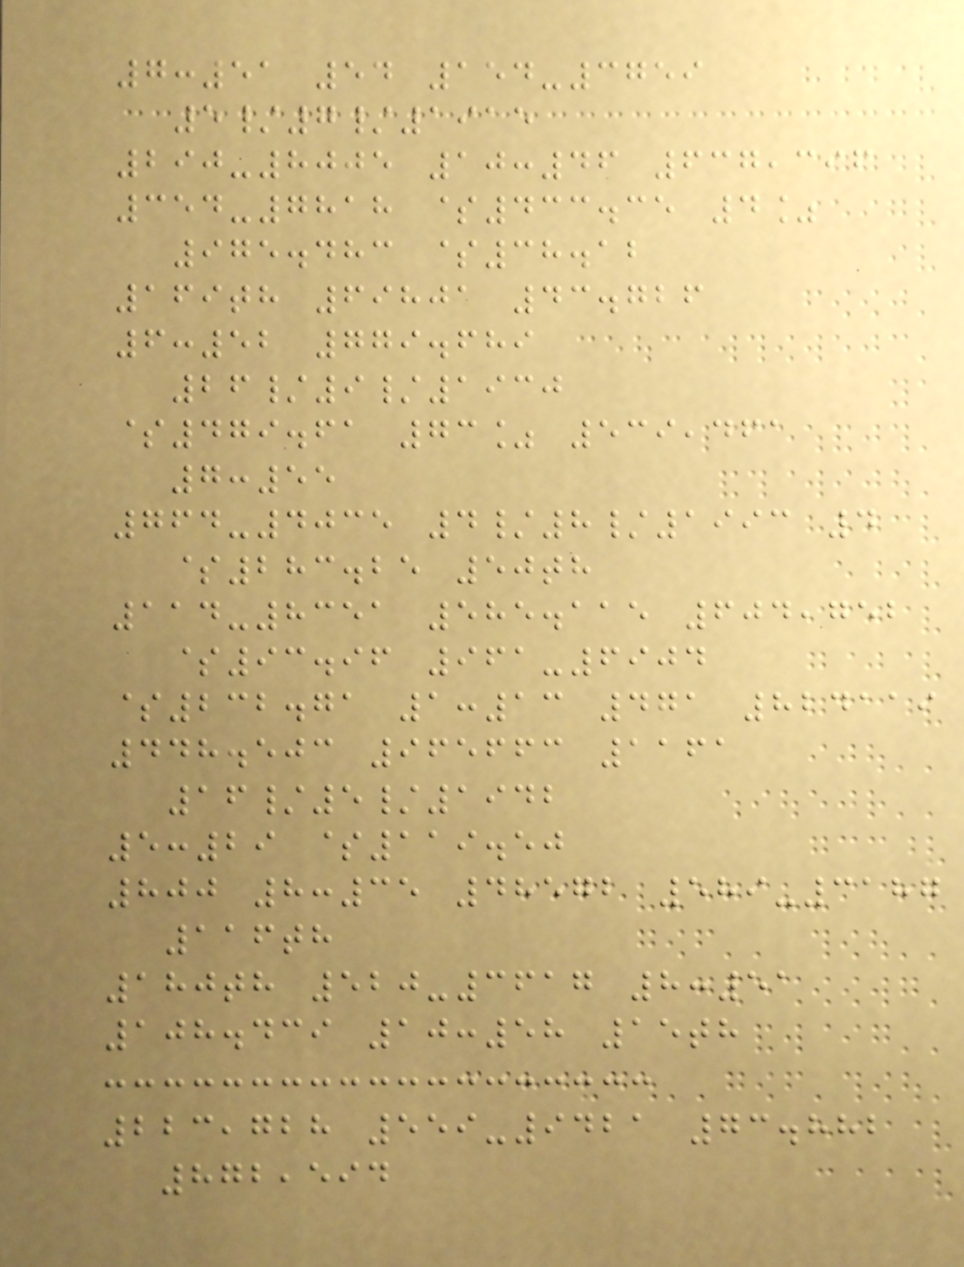7:51 54 154-3759
5/7/1915
290-8005 10:46 637,396
354-7818 $433.35 4%
975.483 $38.12
169th 69801 43.726
6:52 779.689
26/9/1930
$479.61 73% 539,461
7:55
764-4035 4/8/1993 4
$283.25 50th
114-8351 585.115 604,752
$93.96 961-6904
$232.71 1:13 471 824119
448.503 965663 1161
16/5/1942
5:29 $119.50
800 8:35 48572 589-3187
116th
180th 520-3617 8:51
108.439 10:58 15th
223,728 559-9421 73.882
872,594
